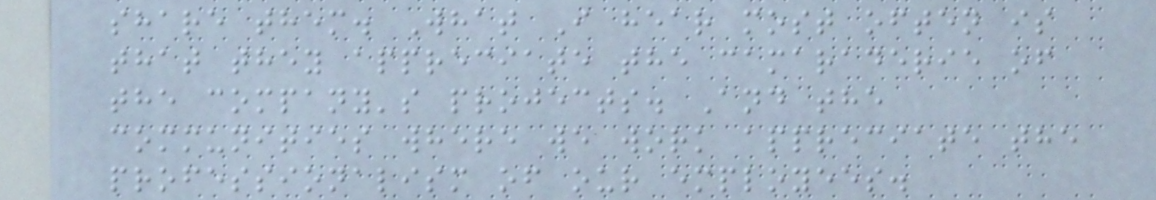share them. What I hear most often is
that they appreciate the camaraderie of
the company's projects. And the
communities where we work appreciate the
professionalism of our employees.
